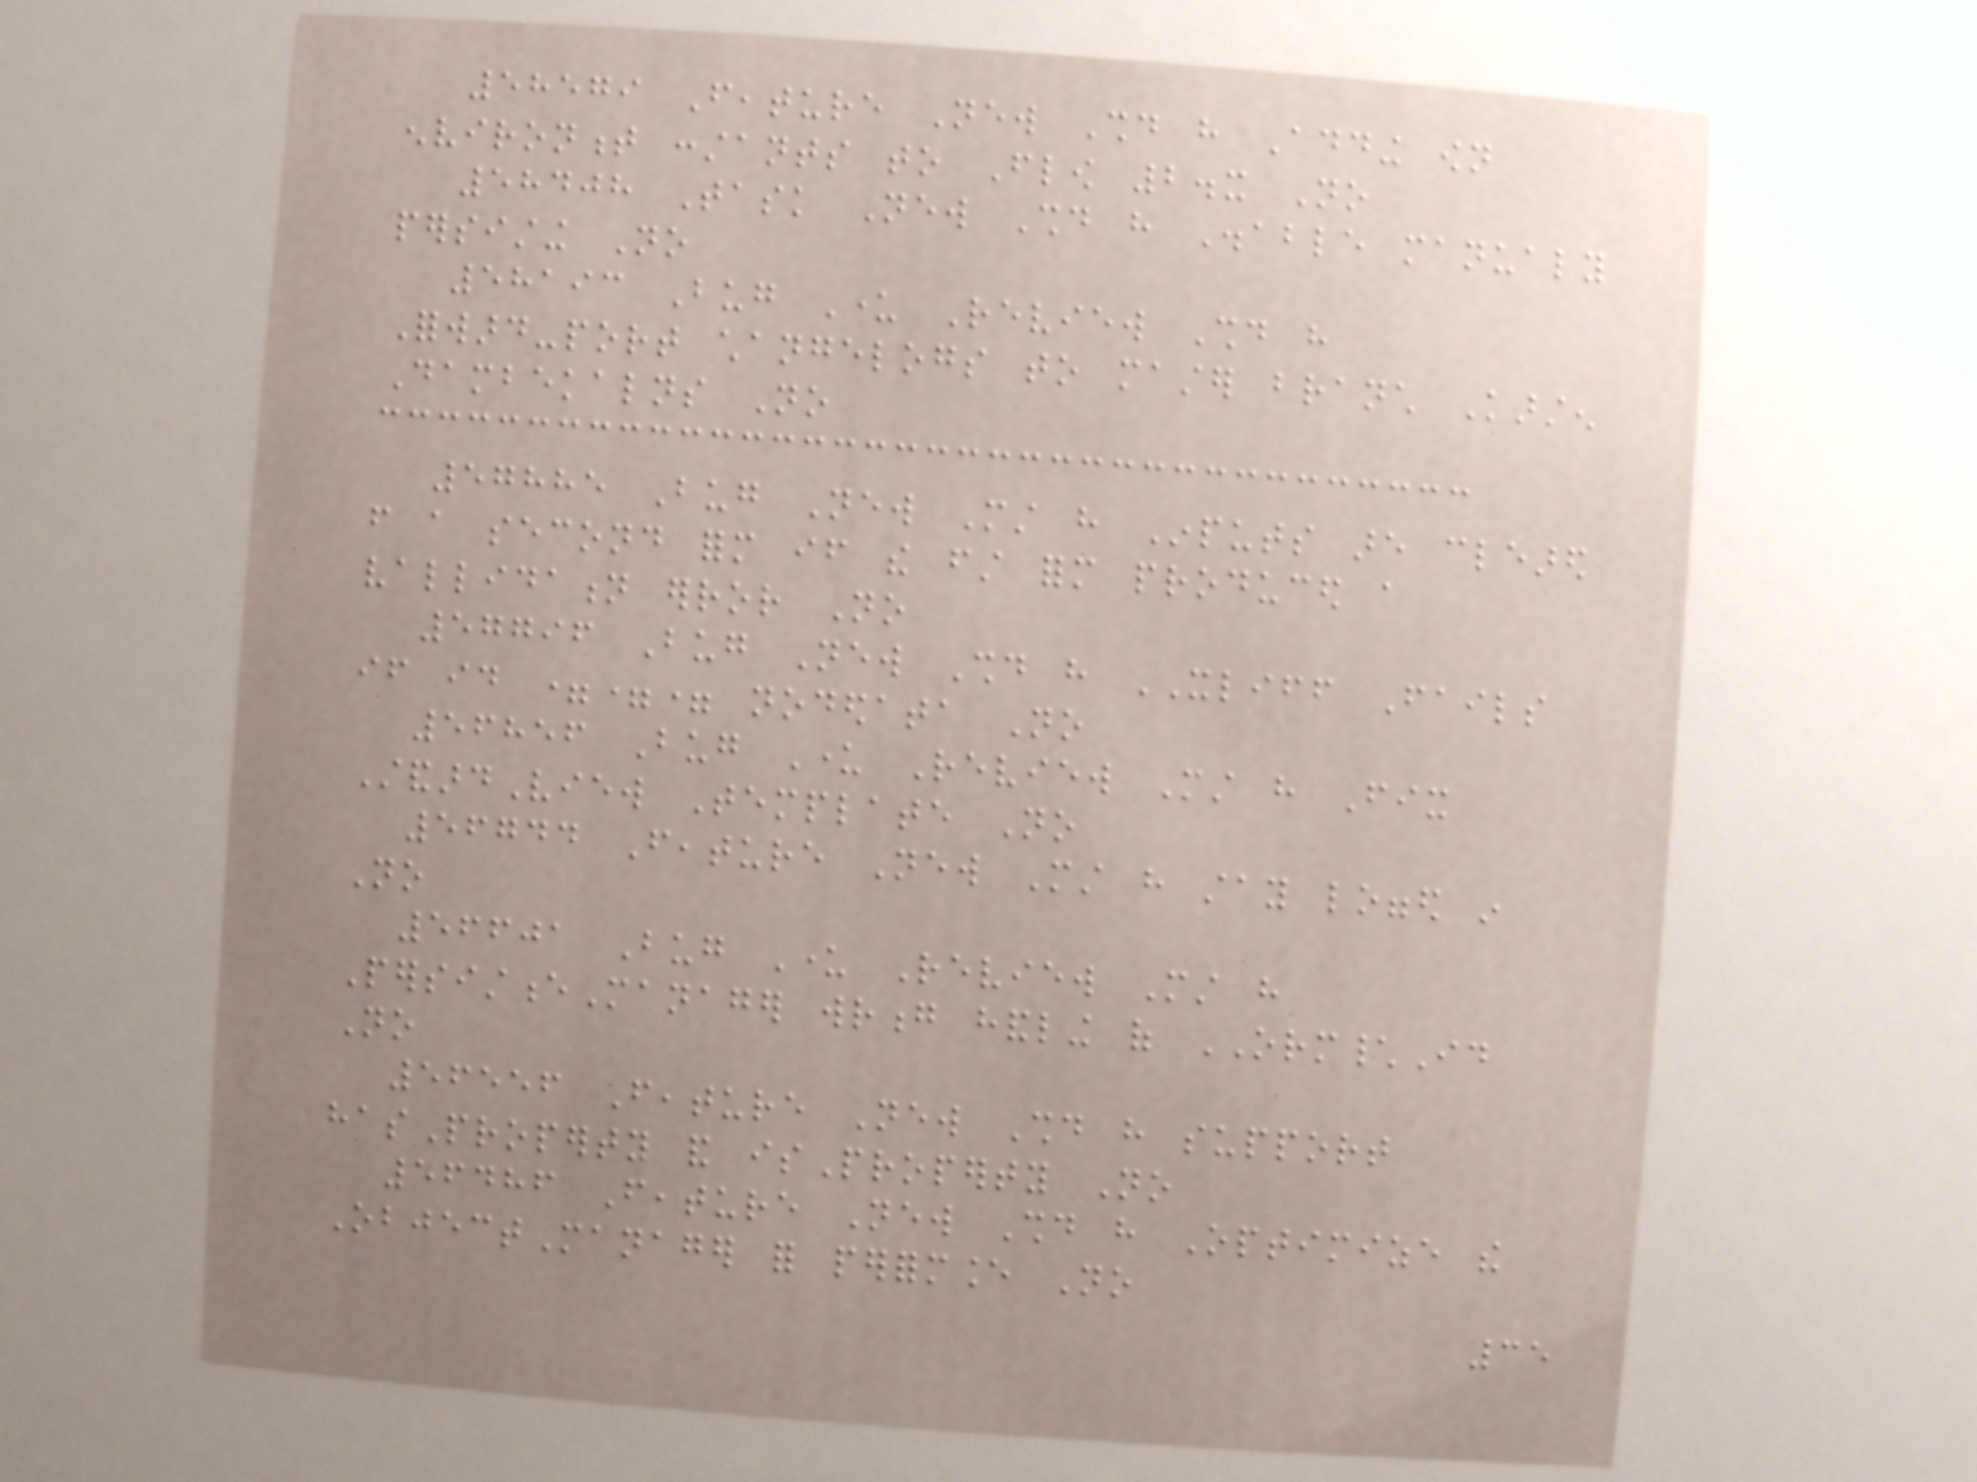58579 Feature New Should have Adding own
environment constants to Flow 2.x No
58408 Task New Should have Disable manualy
persisting No
58193 Bug Under Review Should have
Forward-port changelogs to master branch Karsten
Dambekalns No
57885 Bug New Must have Inputs are cleared
from a second form if the first form produced a
vallidation error No
57796 Bug New Should have XLIFF Fails
if id === nodedata No
56856 Bug Under Review Must have Fix
StandardView Template No
56744 Feature New Must have stay logged in
No
56601 Bug Under Review Must have
PersistenceManager wrong handling of ORM\Id
No
56556 Feature New Should have support
hasProperty and isProperty No
56486 Feature New Should have Optimize the
ObjectManager for performance No
35
